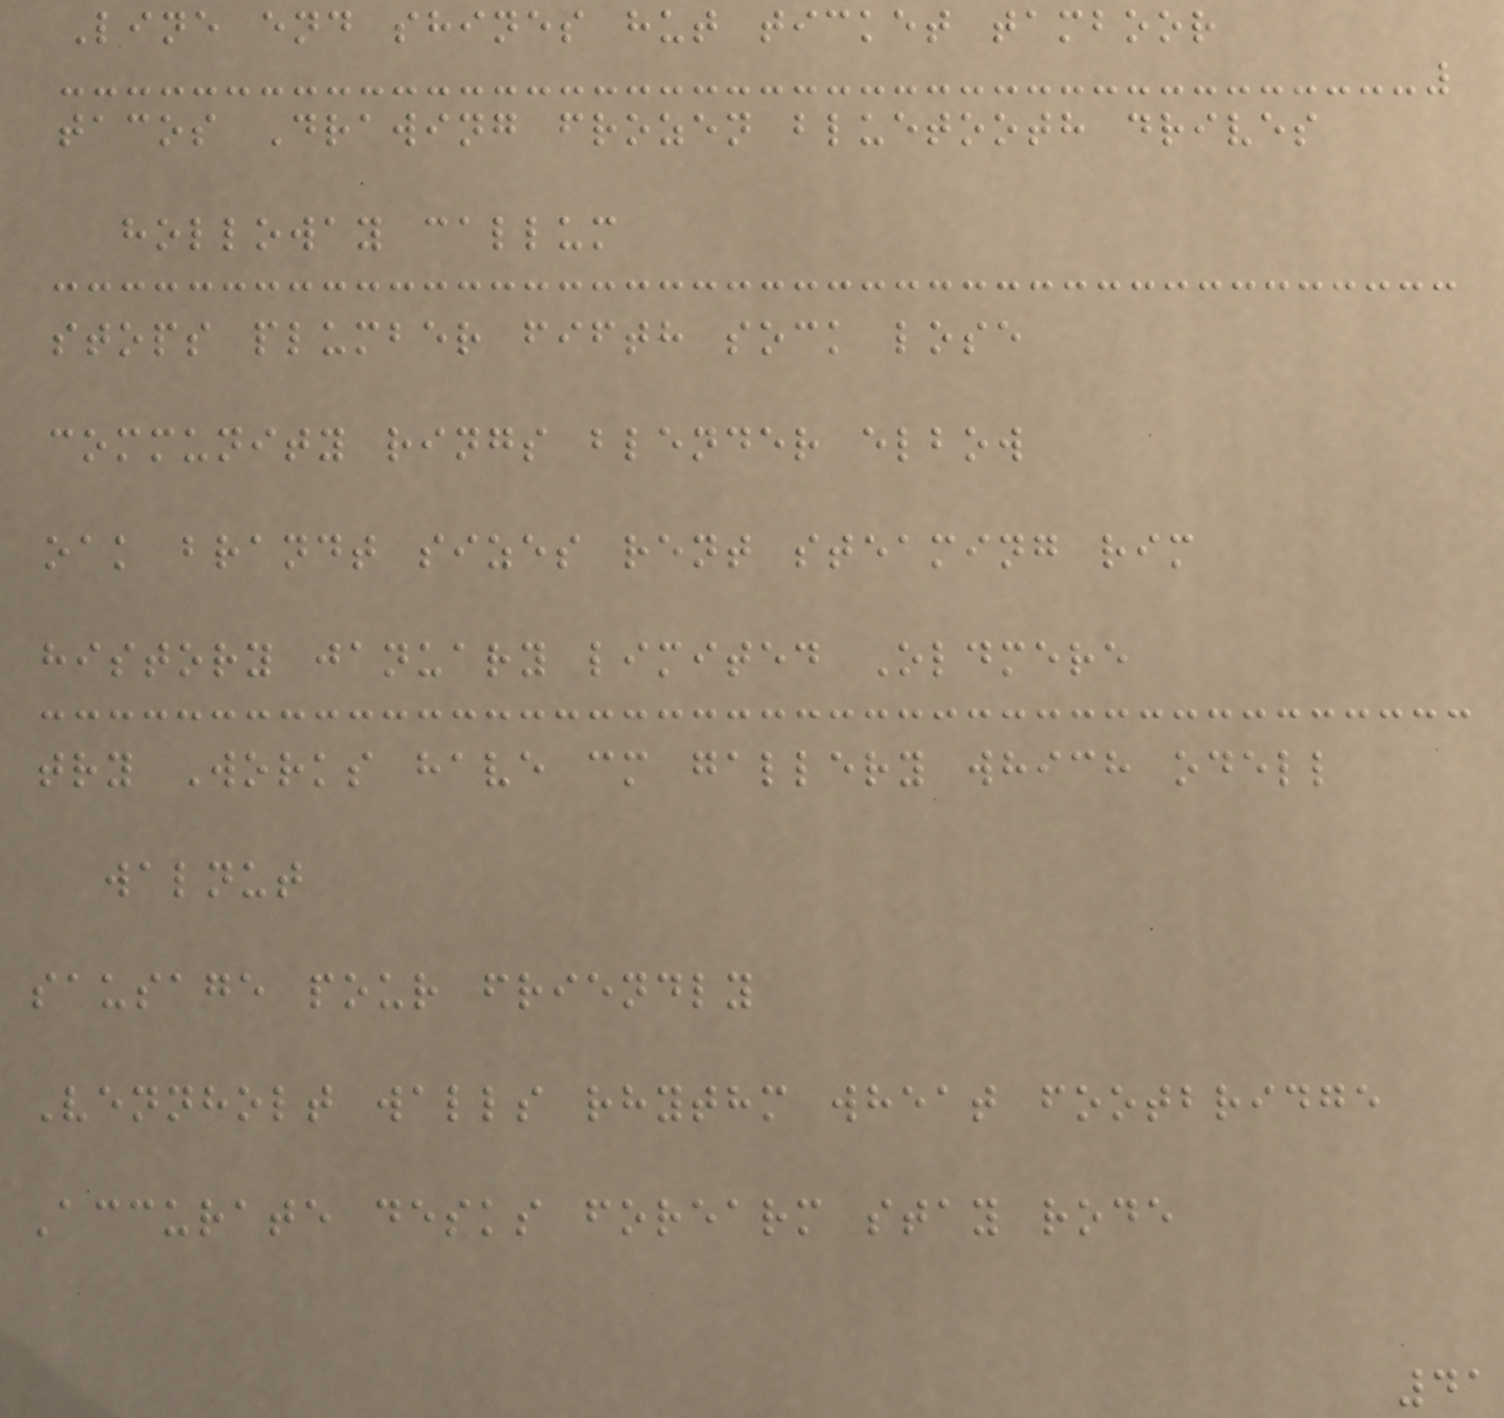Line end shines hut ticket tamboor
tacos Drawing frozen bluetooth drives
holloway callum
stops plumber fifth sock lose
community rings blender elbow
oak brandt sizes rent steaming rim
history january limited Oldmere
try Works have cm gallery which odell
walnut
sausage pour friendly
Vennholt walls rhythm wheat footbridge
Accurate desks forearm stay rode
41
